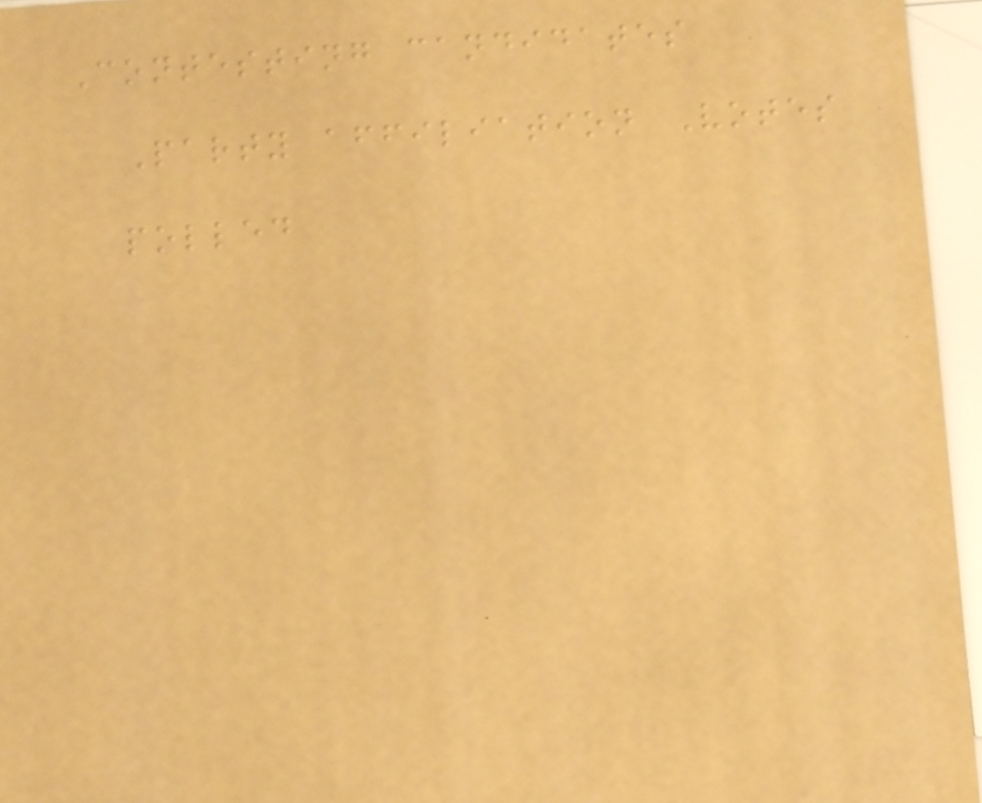Contesting candidates
Party affiliation Votes
polled
